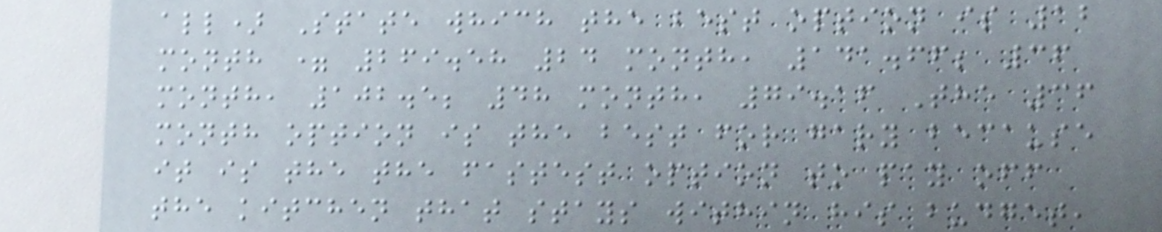all) State which the best option is 12
month = 269.58 24 month, 141.66; 36
month, 102.5; 48 month, 79.16 The 36
month option is the best for gary because
it is the the fastest option to pay off
the kitchen that stays within his budget,
